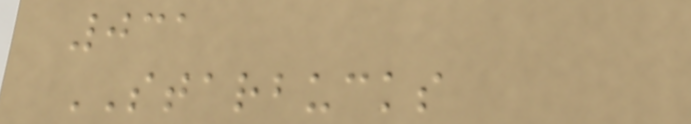031
STARBUCKS
